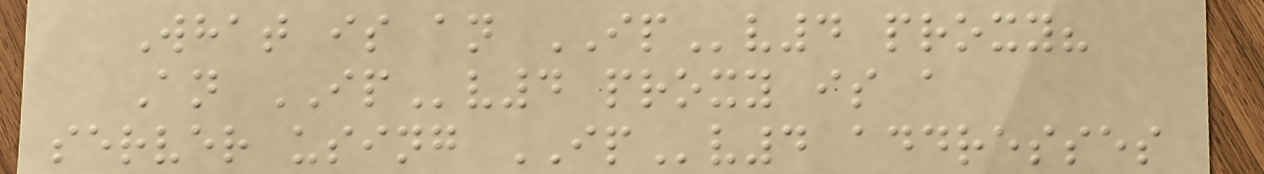What is an IPv4 proxy?
An IPv4 proxy is a
server using IPv4 addresses
